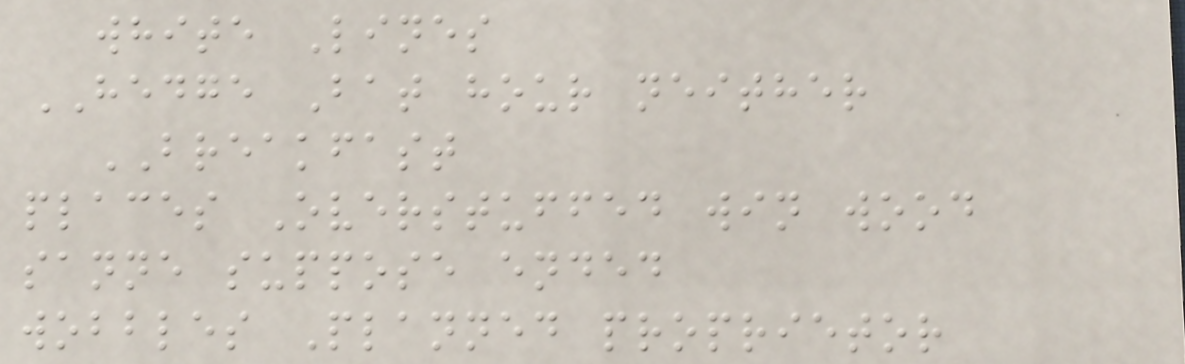white Lines
HEDGE Bat hour neither
BREAKFAST
places Overstuffed win wood
sanne suppose ended
wobbles Planned proprietor
